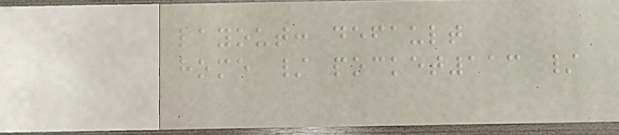layout: default
home / pocket113 /
